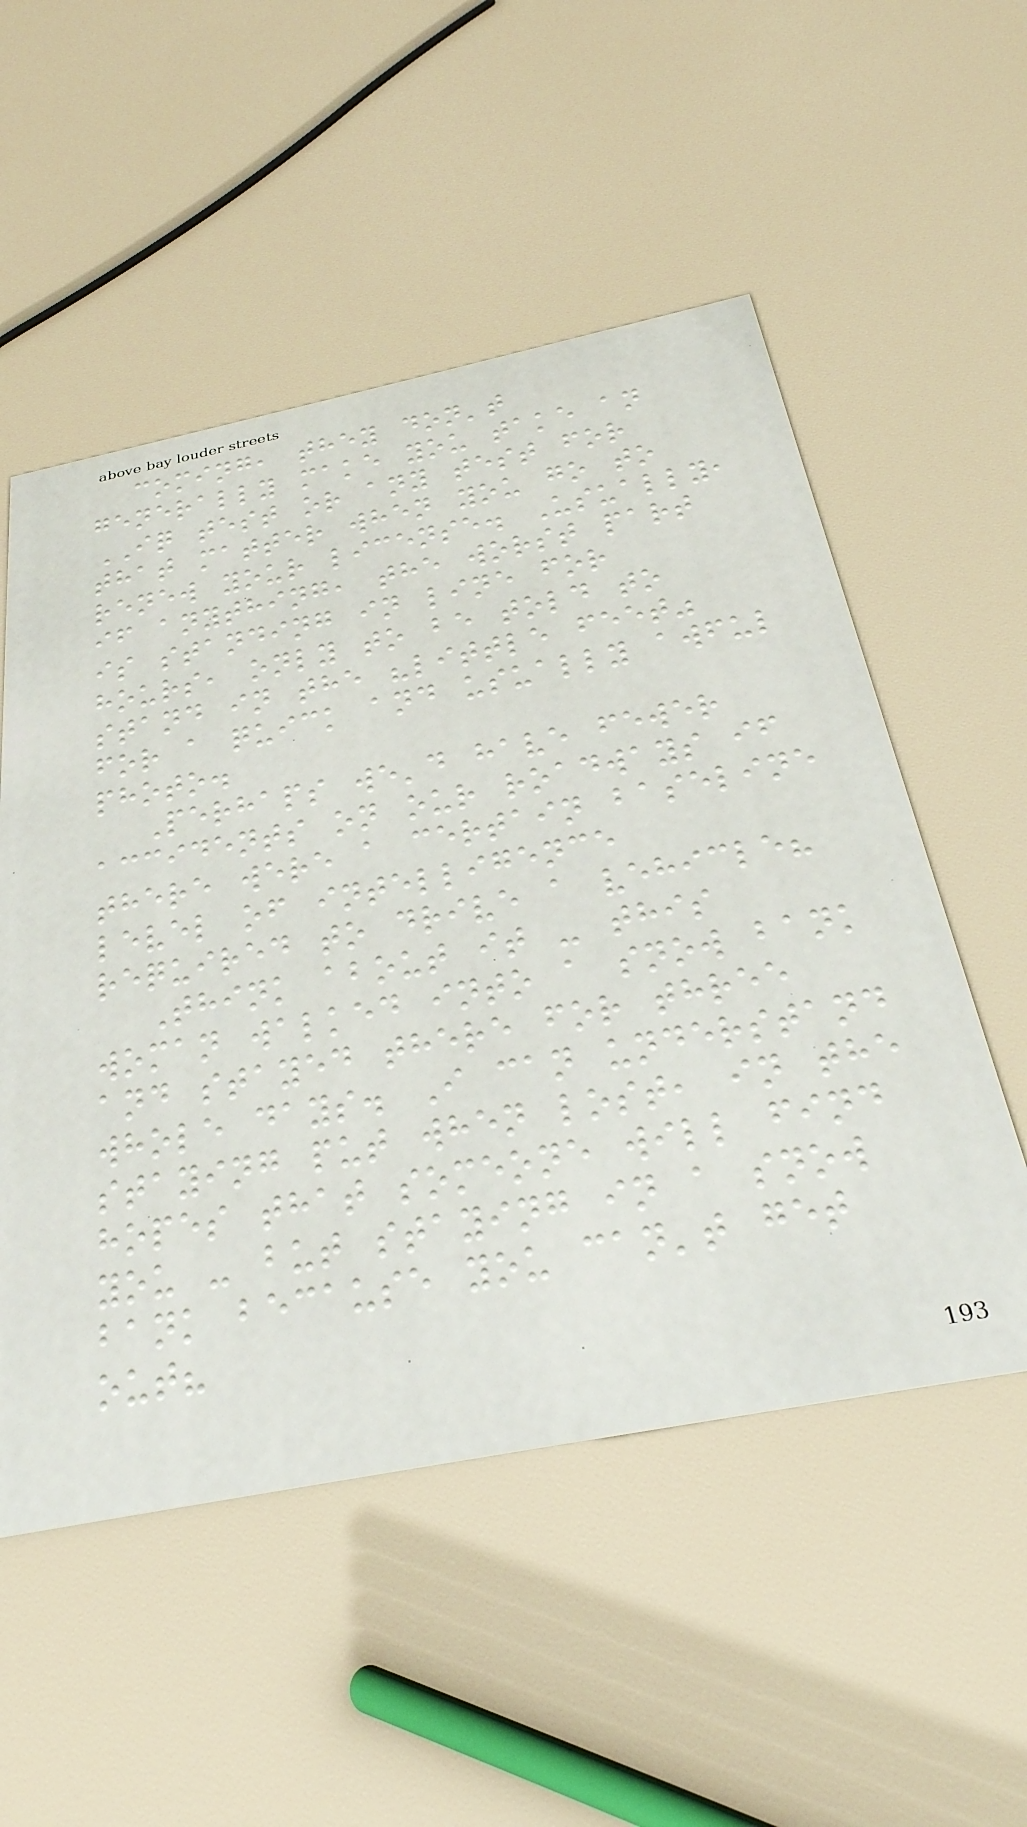coming, they don't
generally make you take an
IQ test or any test for
that matter when you go to
renew your license. Usually,
if anything, the worst part
is standing in line for
hours, only to be told to
stand in the "little feet"
for a quick and usually awful
photo.
Perhaps we'd have fewer
accidents on our roadways if
there were a certain baseline
level of intelligence
required to drive a vehicle?
Think about it - this
woman walked into a snow bank
and stayed there for three
whole days. I can understand
staying put when lost, in the
hopes that someone will find
you - but staying in a snow
bank because you can't get
out?
